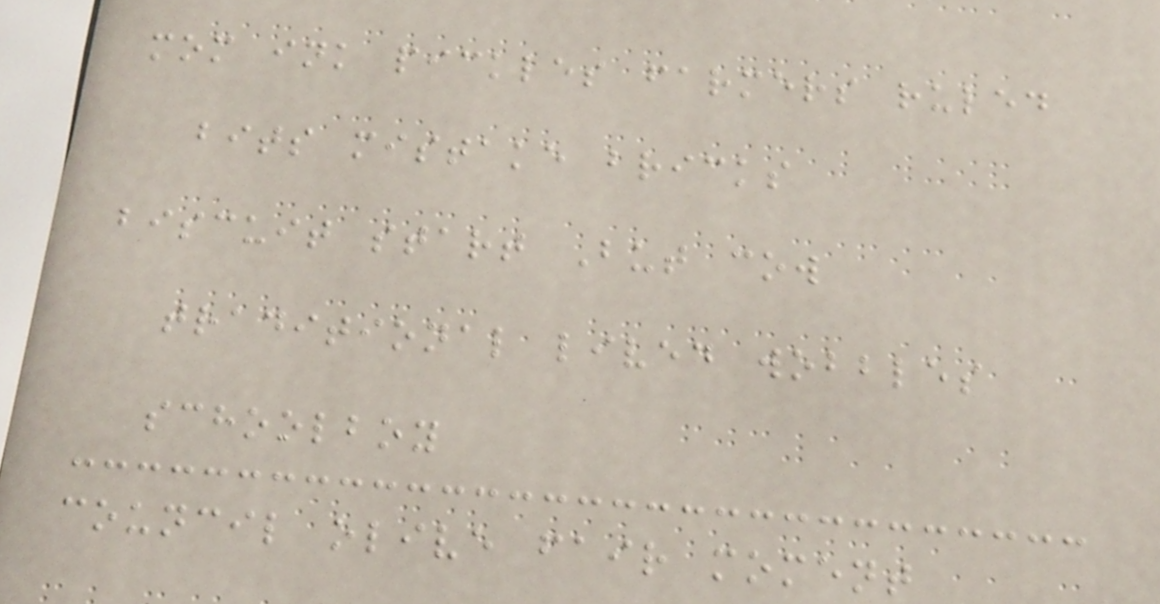mom ink pickles farmers ruled
bits mistake bricks
biscuit start But cow
traditional lived wobbles
schoolboy
council olive fair moment
